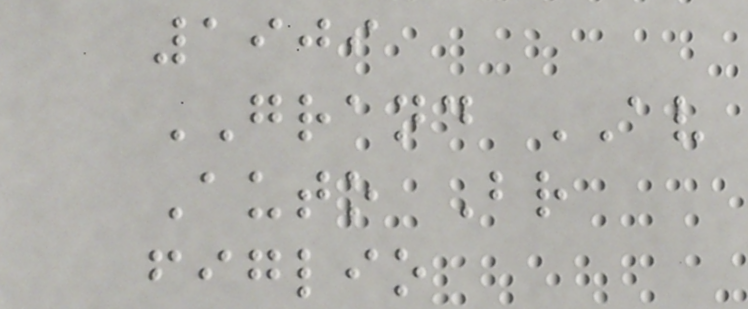1909
GRAND AV
Auto Br
figlio
